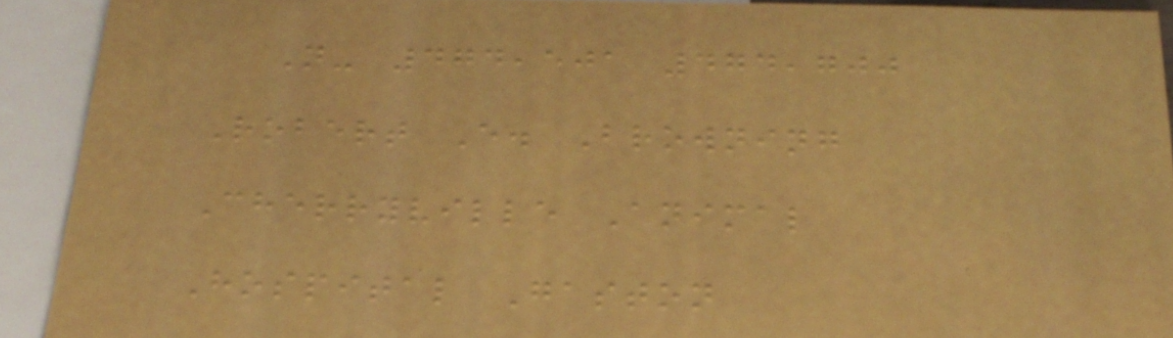N- 474,501 474,700
Robert E. Browning
Cherryville Animal
Hospital Gaston
